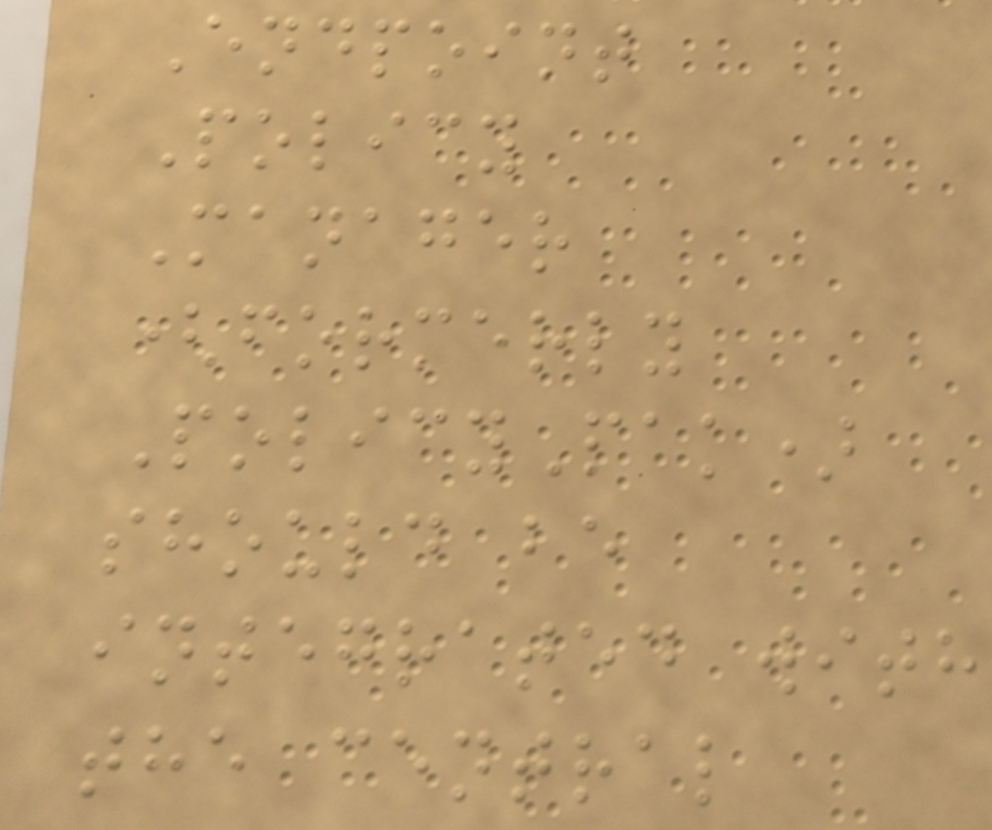Endpoint
Policy
Manager
(formerly
PolicyPak)
should be
integrated with
the central
